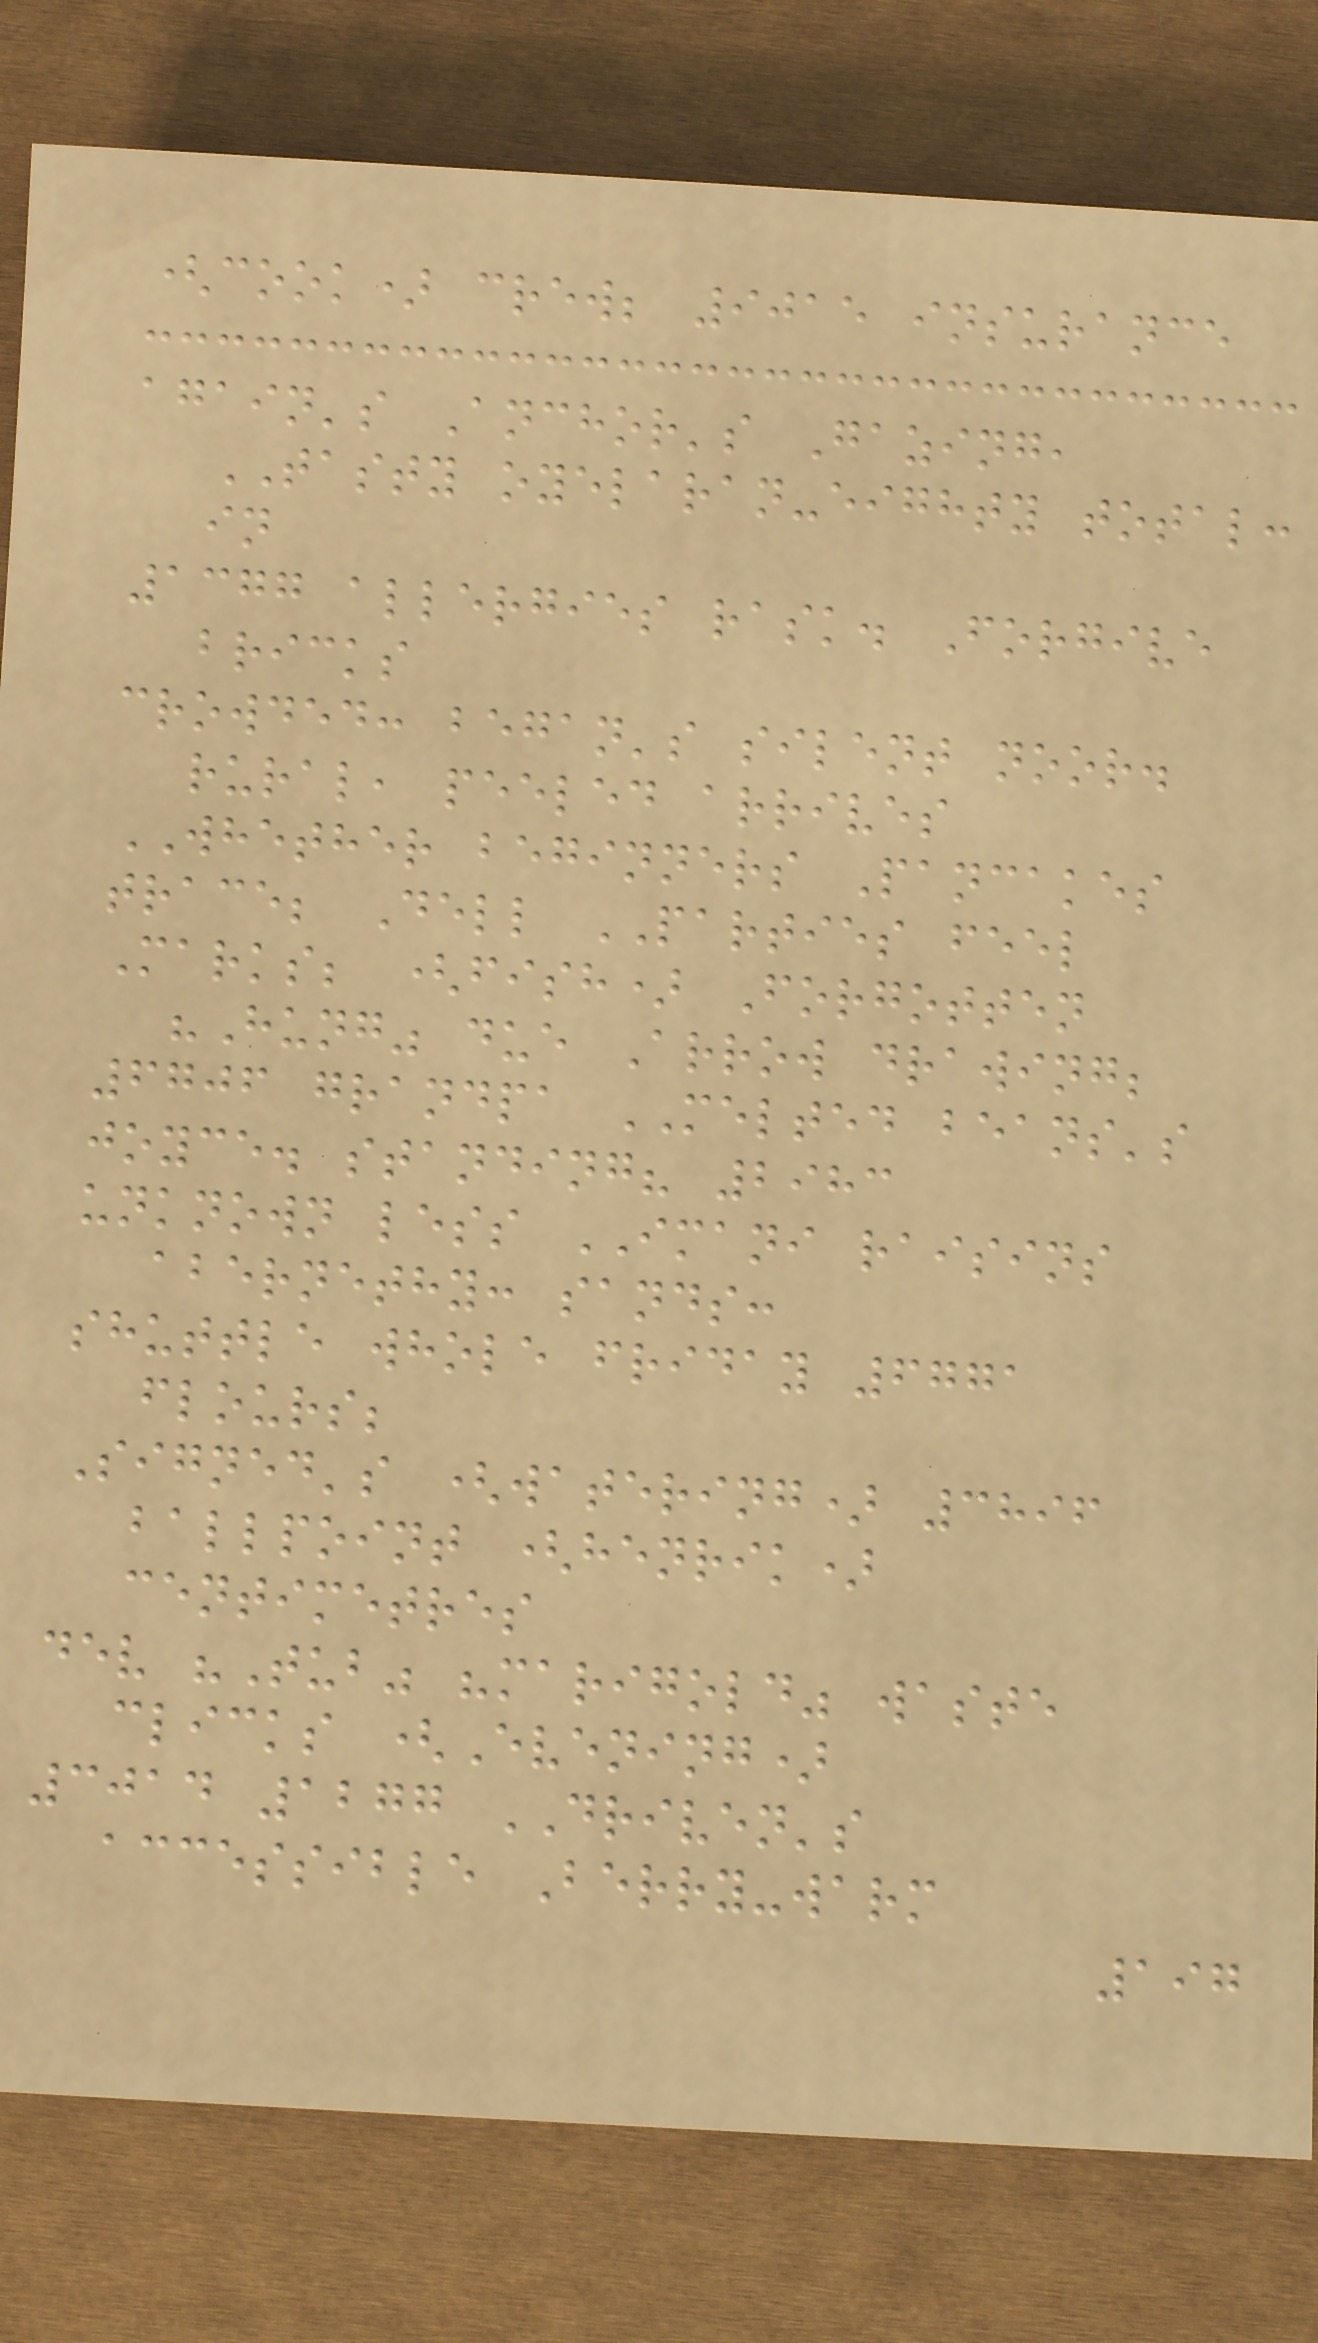(cook) crew; 9015 insurance
again's Anchor's Gazing,
TASTY oyelaran-eighty total:
in
1377 allergies rask. Forgive
bricks
crowded: began's silent noor.
rural, peeled arrives
WHETHER beginners Pancakes
trace; Dell PARTIES feel
Marks; (fish) Forgotten
"Hung" due Arrow drawing;
6706 grandpa MELTED beans's
joyce. standing? 2983
unknown less IMANI raisins
abernethy: sands:
shuttle whole friday 6771
flours;
Signed's (watering) 3896
ballpoint (henrik)
centimetres
dev "Tub" "marigold" waste
clicks (Evening)
3014 1277 DRIVEN's
accessible Berry-warm
197
